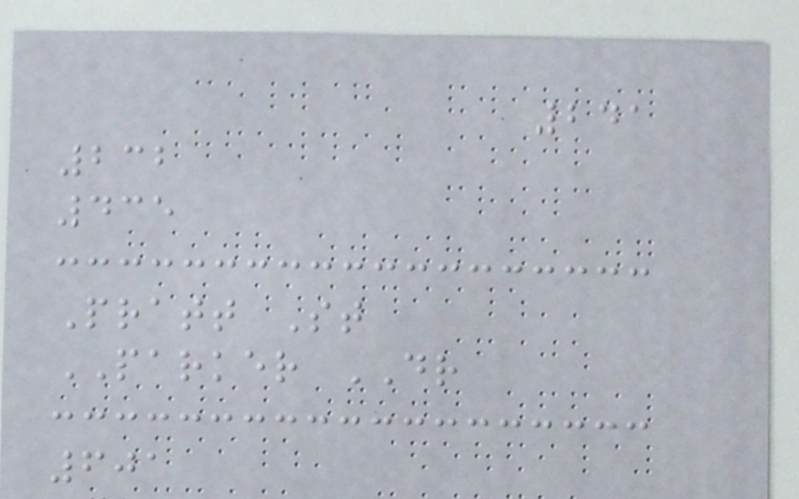241
232
435
Pratt St
PARKER DR
601
